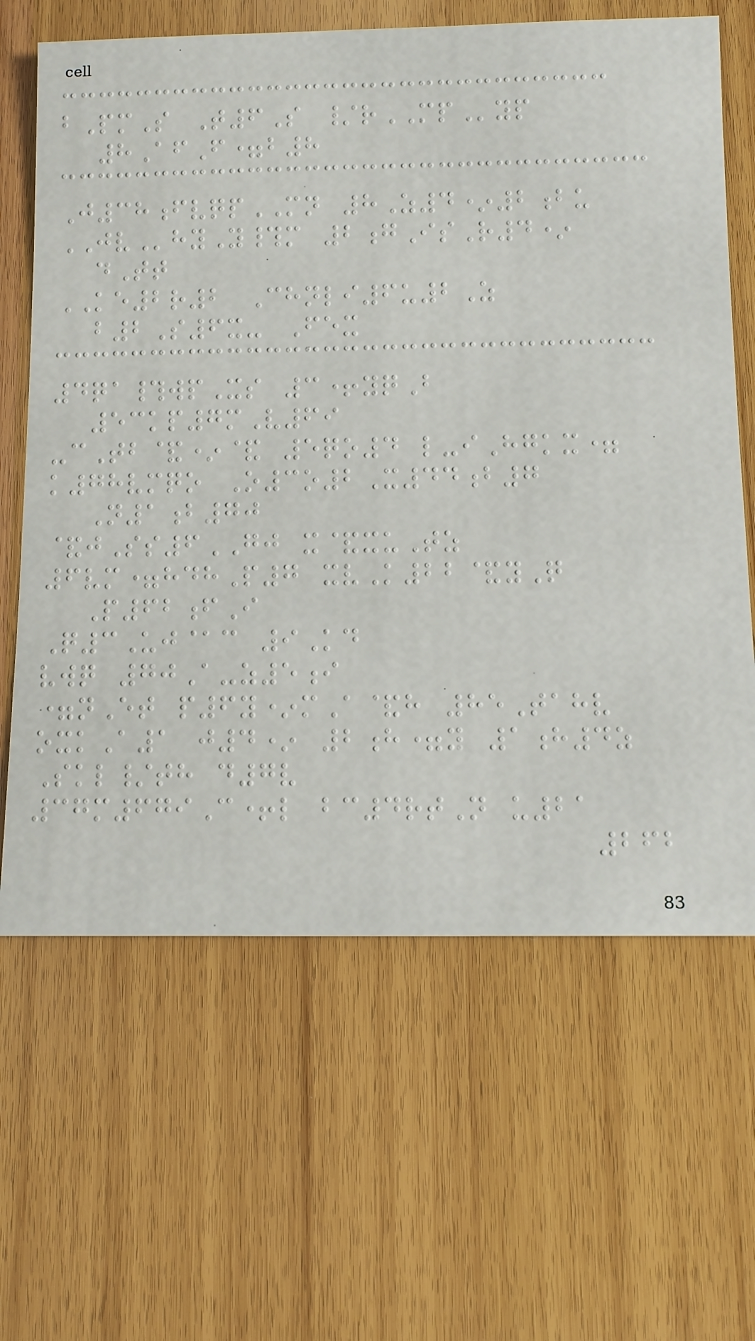bPmS T6S /rMPyp
8AfF=b8
J38fvqpMN 8Z4*2bu
JVhyY#m 2gIsR4*
dTt
KE2r2 Chnli6u2Z
b2S6x- Fex
4qa#wpXs 3+yqB
53kp7mV69
-cTb&*& 5qo4 l-iHgkx=
k78vmqo O3o2X44b7
N1b70
&jSs6GJ x&xuTz
6vm=hdhP7 xvK22&yQ
P62fI
Q3Uj@c 9Kd
vwq 70A-z5i
=nEt p6y*mA&h 85Tahv
oxkA1 j4* 2h=y 1h4z
Skl/th d7v
37m679C+l bc4rtN u21
262
